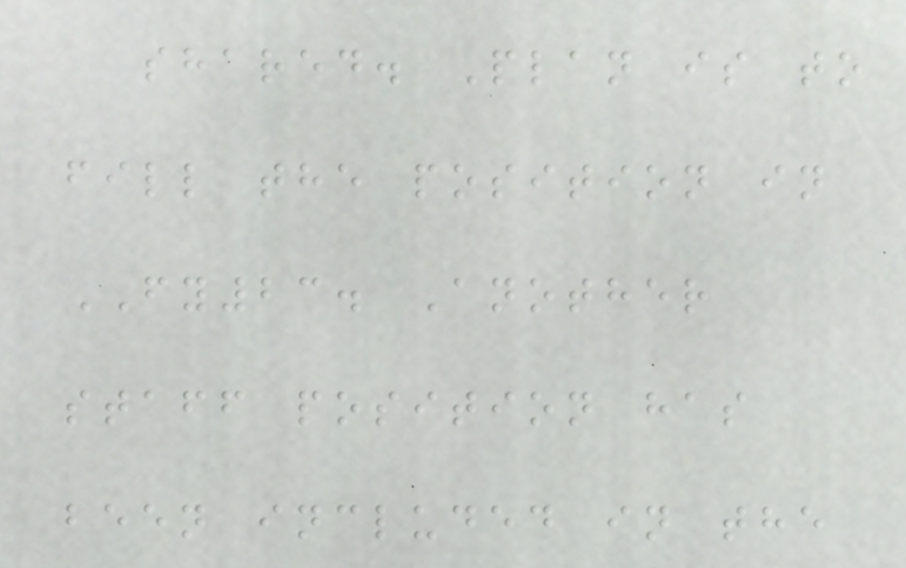shared. Plan is to
fill the position in
FY23. Another
staff position has
been included in the
